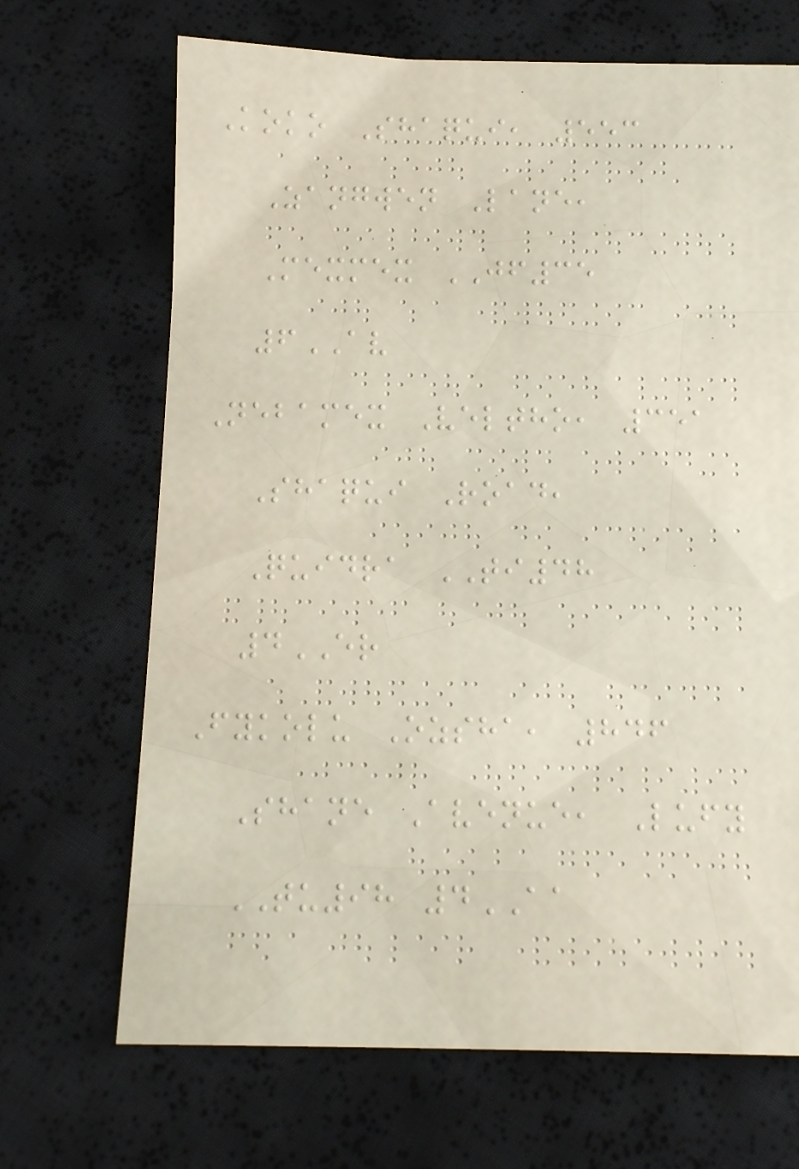Koko Shaqui, 553
Zangwen Lane,
Mexmex JF35
6AV
Nebamex Veltho, 351
Shaqui Road,
Quidra TI48
4ER
Fykolu Ozsha, 846
Shane Avenue, Lufy
TU98 4AA
